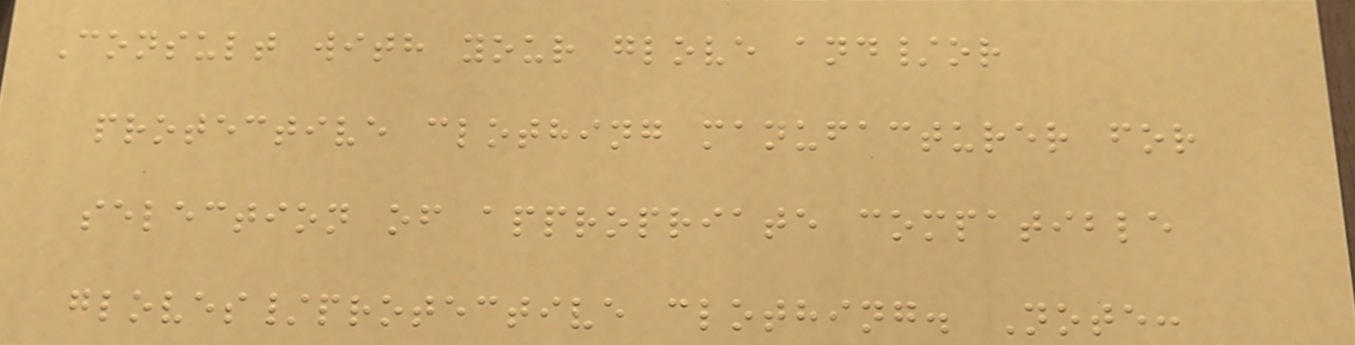Consult with your glove and/or
protective clothing manufacturer for
selection of appropriate compatible
gloves/protective clothing. Note:
